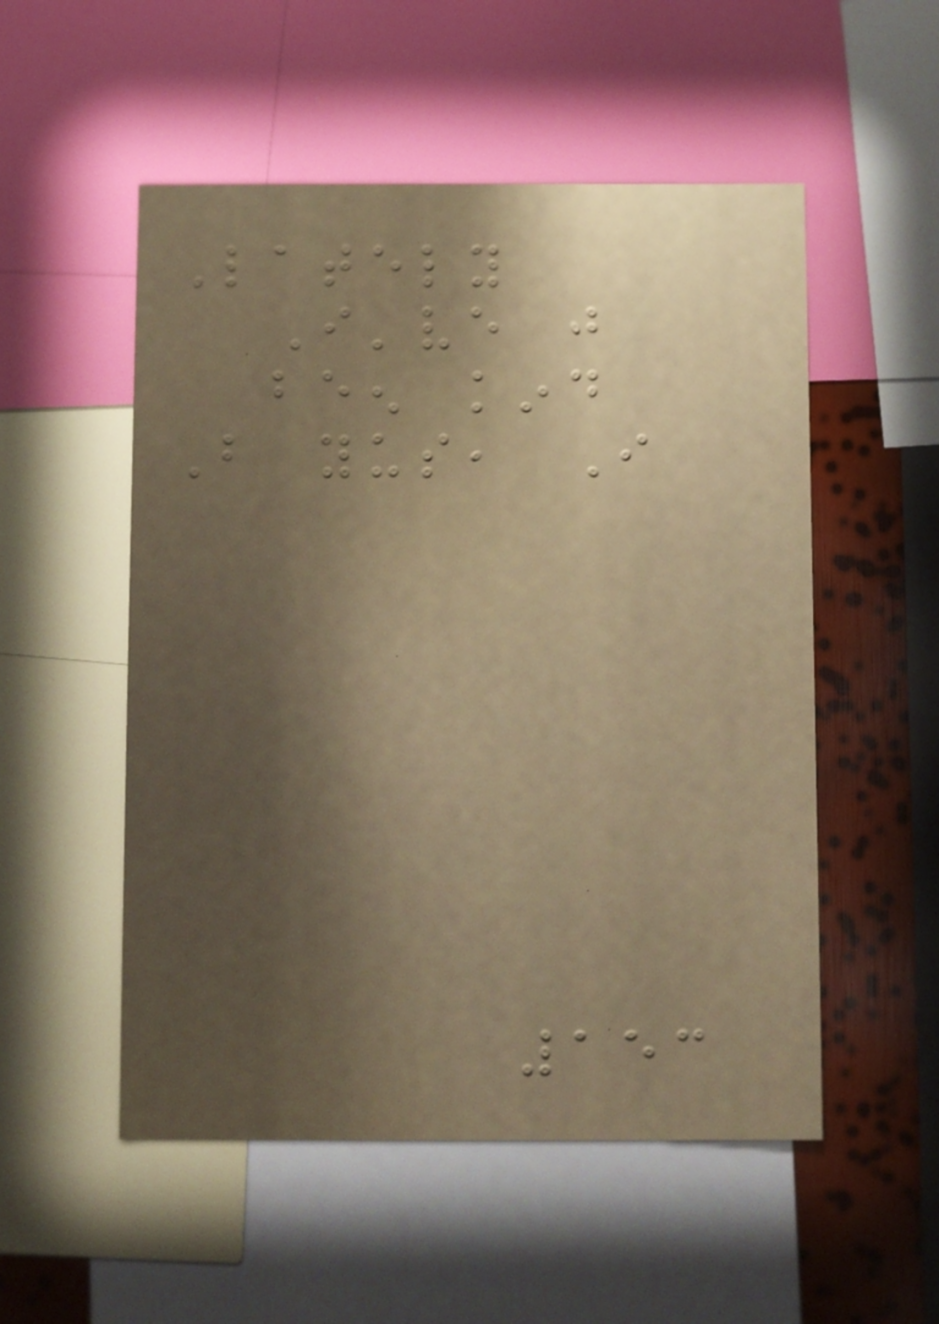Lately
I've just
been kind
But yus, I
153
